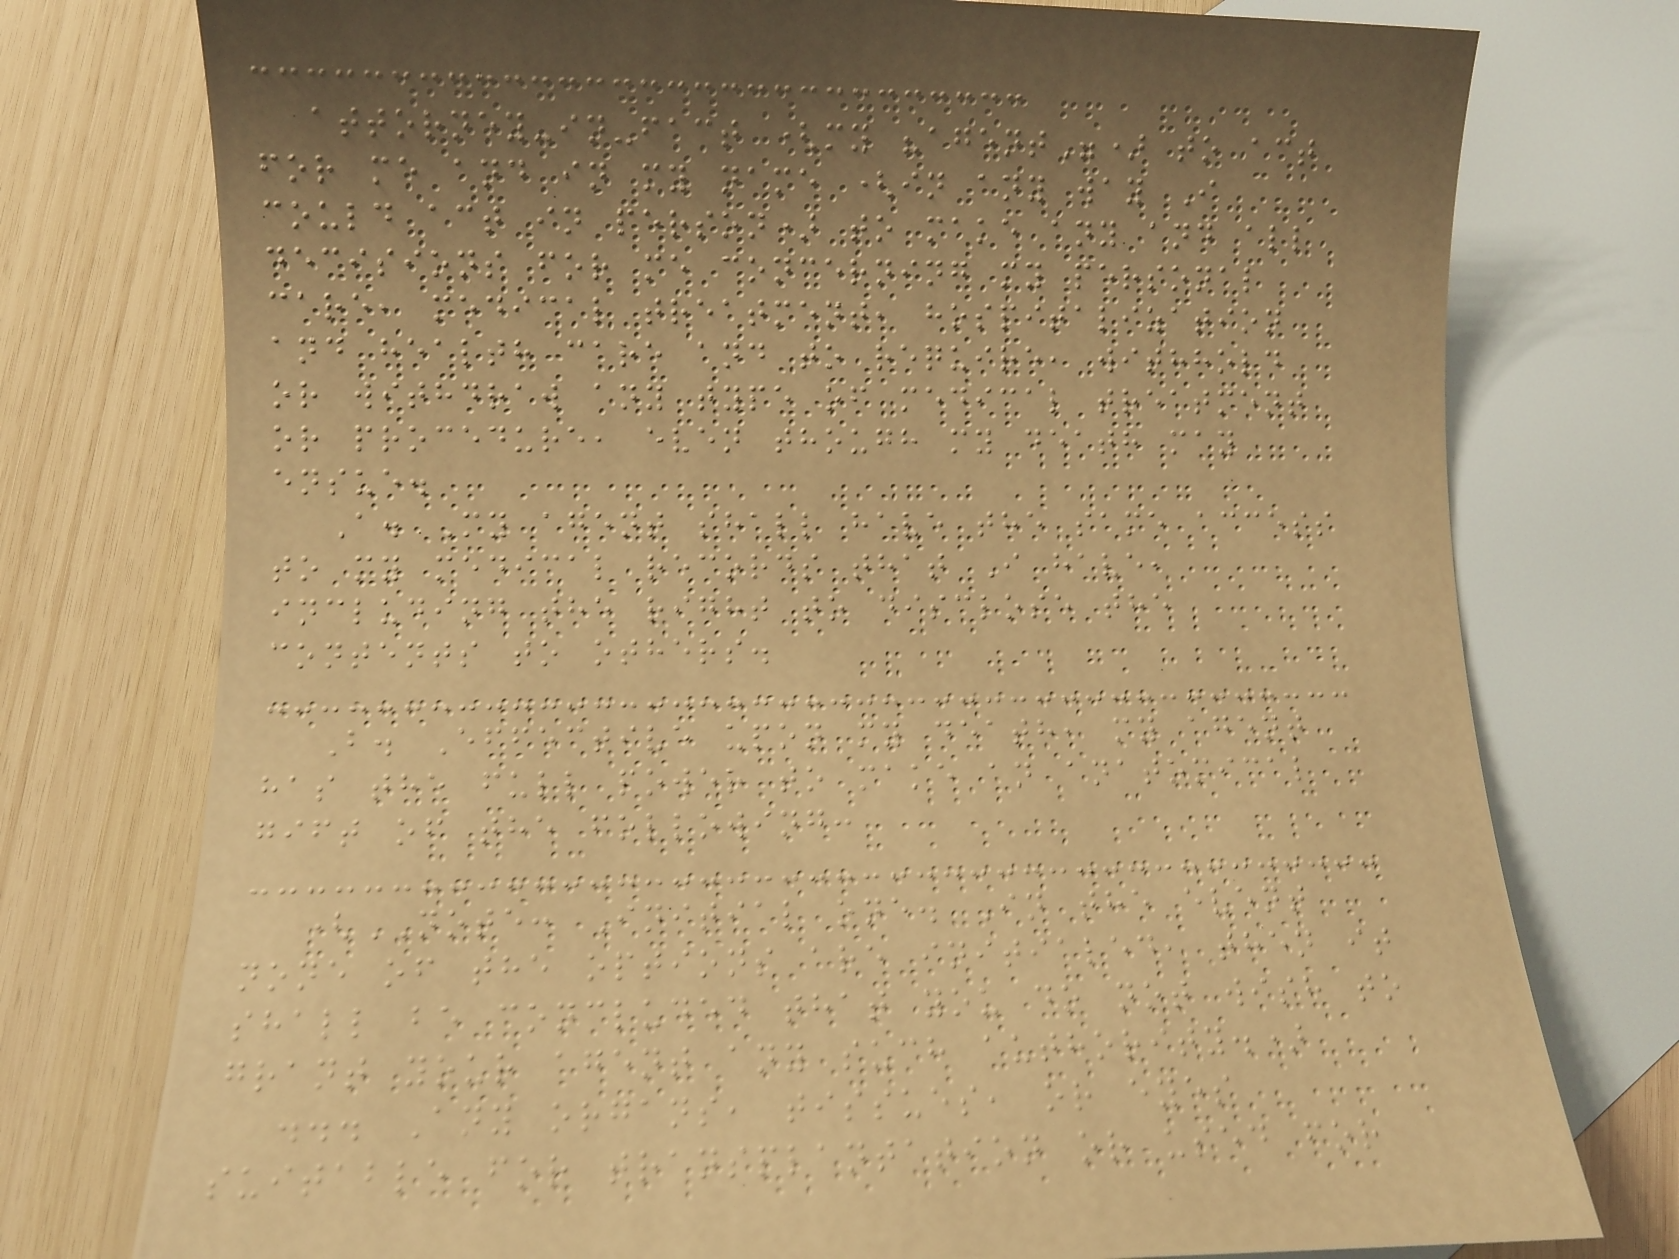attorney-in-fact (my "agent") to act
for me and in my name (in any way I
could act in person) to make any and all
decisions for me concerning my personal
care, medical treatment, hospitalization
and health care and to require, withhold
or withdraw any type of medical treatment
or procedure, even though my death may
ensue.
A. My agent shall have the same access
to my medical records that I have,
including the right to disclose the
contents to others.
B. Effective upon my death, my agent
has the full power to make an anatomical
gift of the following:
(NOTE: Initial one. In the event
none of the options are initialed, then it
shall be concluded that you do not wish to
grant your agent any such authority.)
... Any organs, tissues, or eyes
suitable for transplantation or used for
